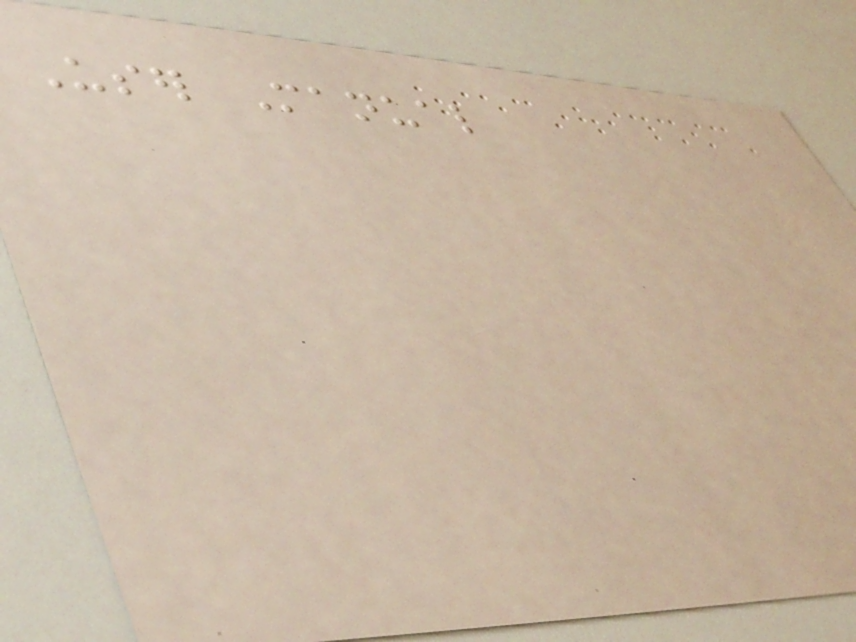User Manual
